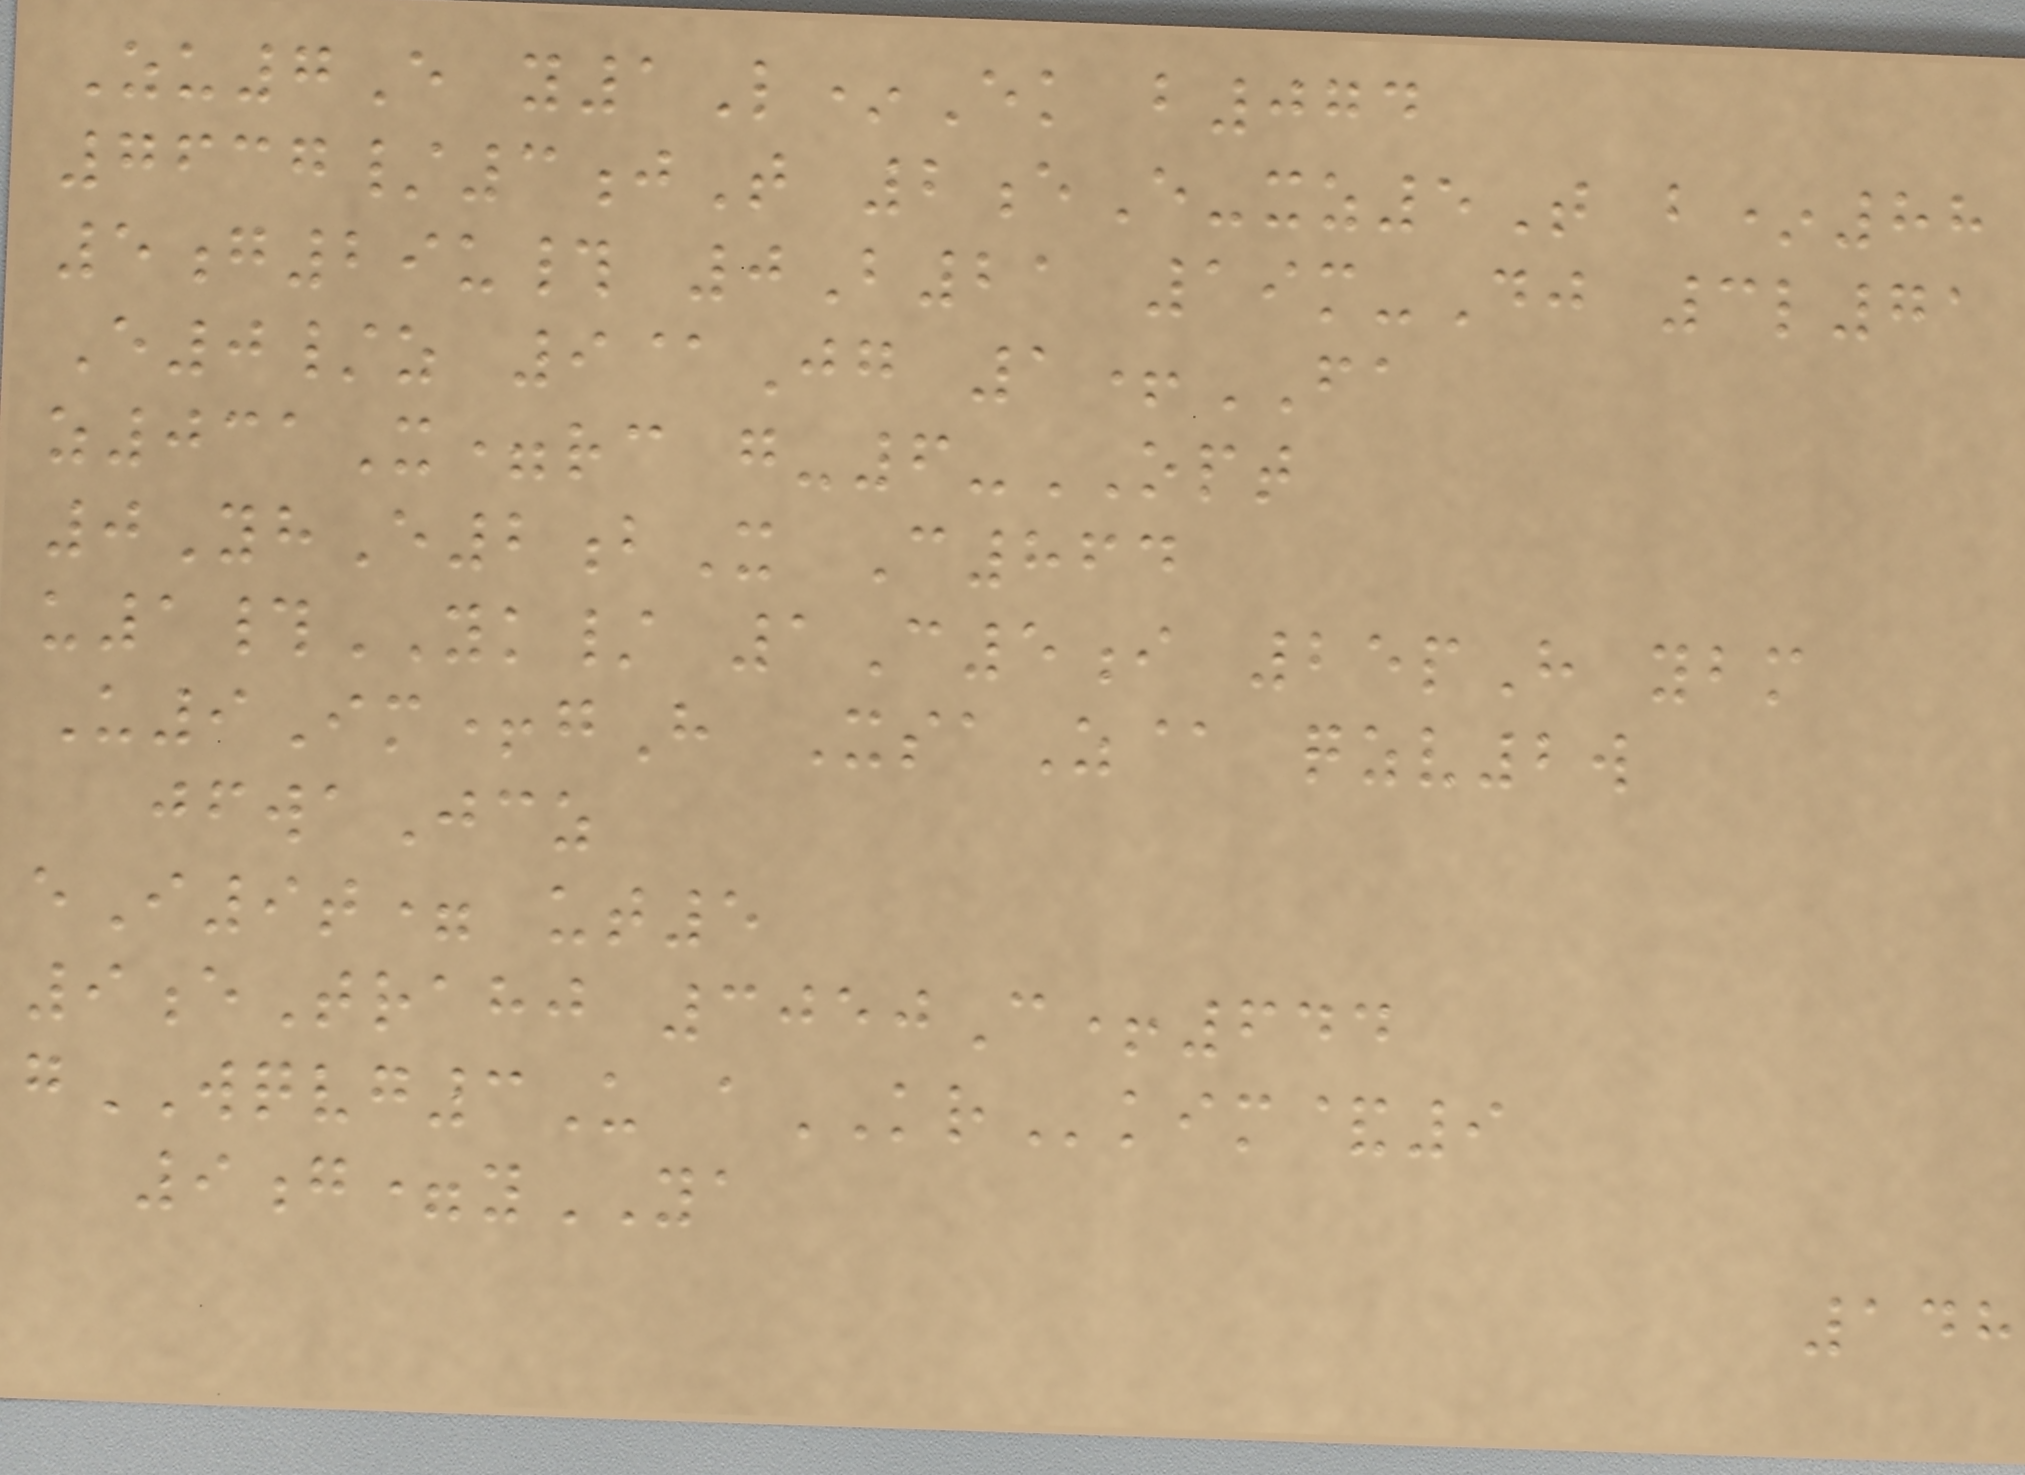Zu7E y1L*Ek b074
7637/3jT 2eE-xz5T b*88
5g29u# 0B21 19m-Dj 3l71
E0/z 9@Jg 1+FA
z031X=rc g-6-OPT
0YhE2bX C864
u1#YK/ 1C5i 25pH ybm
U9Im+gH XsaZ@ qzv2w
jfwaJcz
eI9t= ut5
9eTrahj 3050C+644
gWQVG3U aKRkim&9
9g=yYA
148
